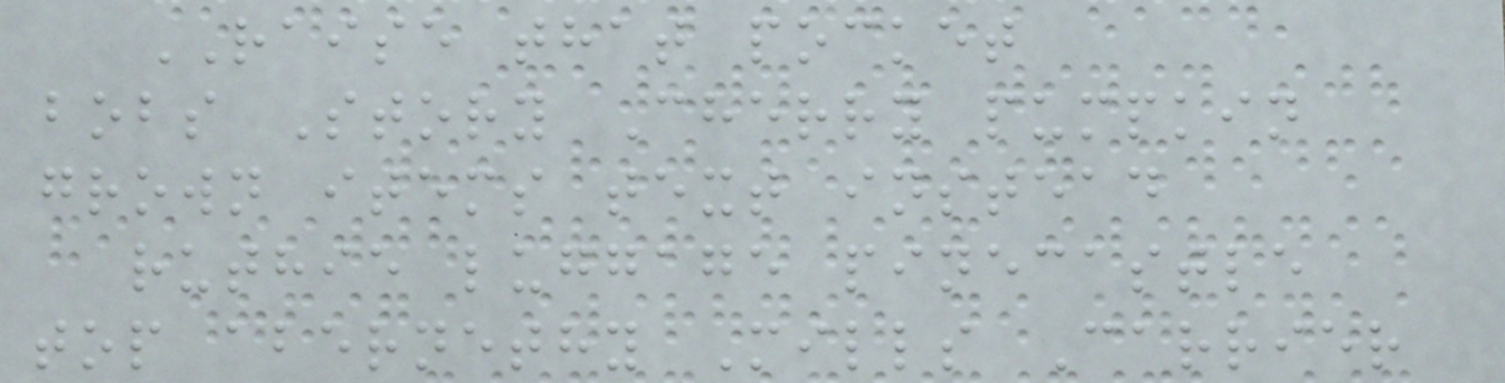RAISE that pocket
bobs Story Cherry pumpkin
grown items text instead
ruthie luggage pinecastle
top abernethy Mills Carrier
